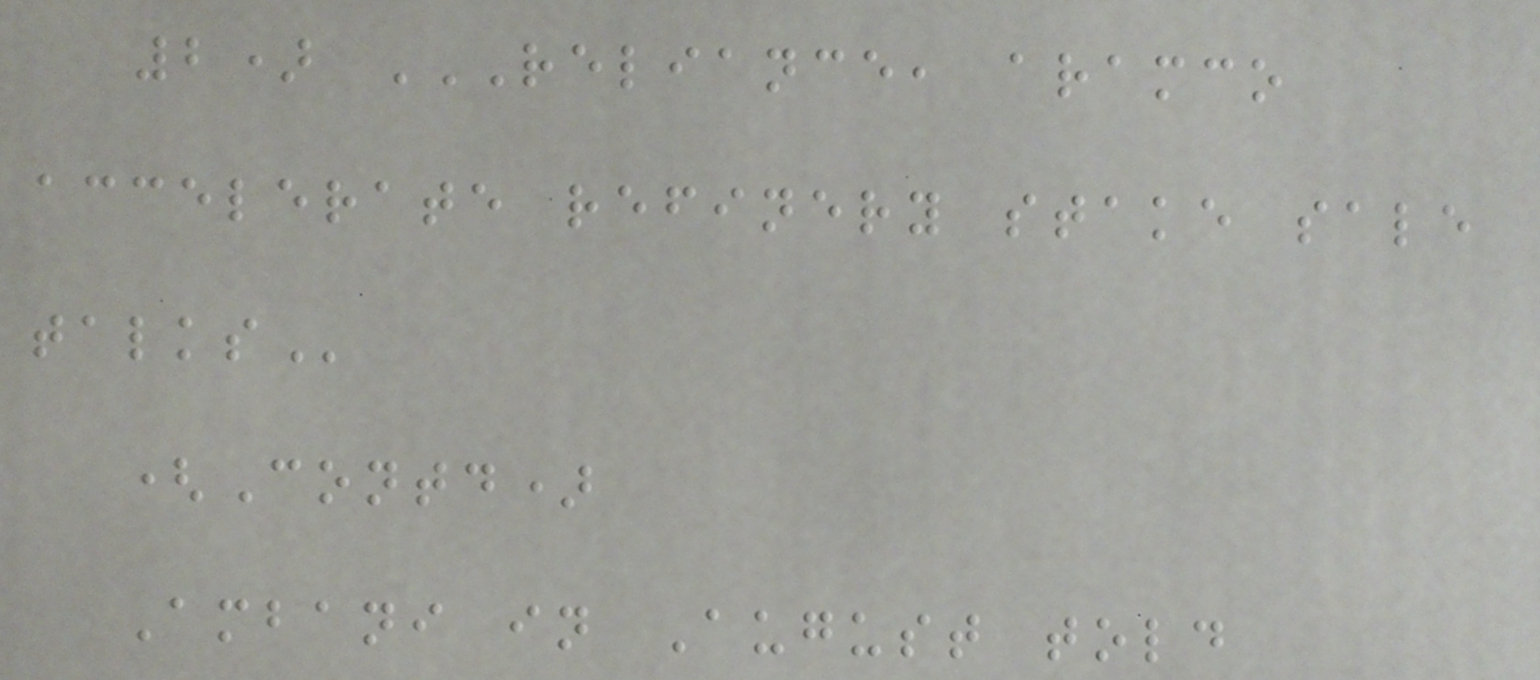2) RELIANCE, ARAMCO
ACCELERATE REFINERY STAKE SALE
TALKS
(Contd)
Ambani in August told
